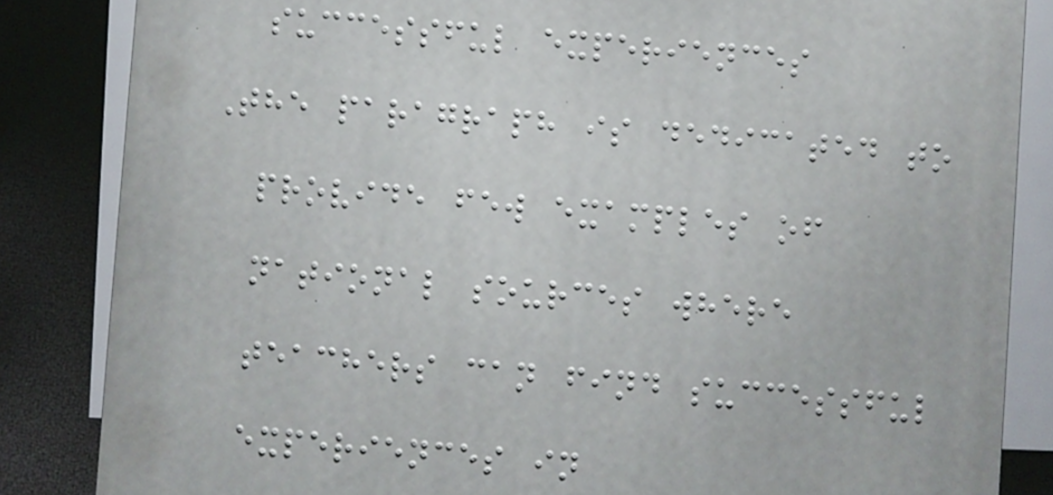successful experiences
The paragraph is dedicated to
provide few examples of
national sources where
teachers can find successful
experiences in
